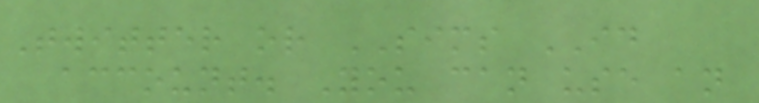Twitter or SIMS ID
account. You can use an
